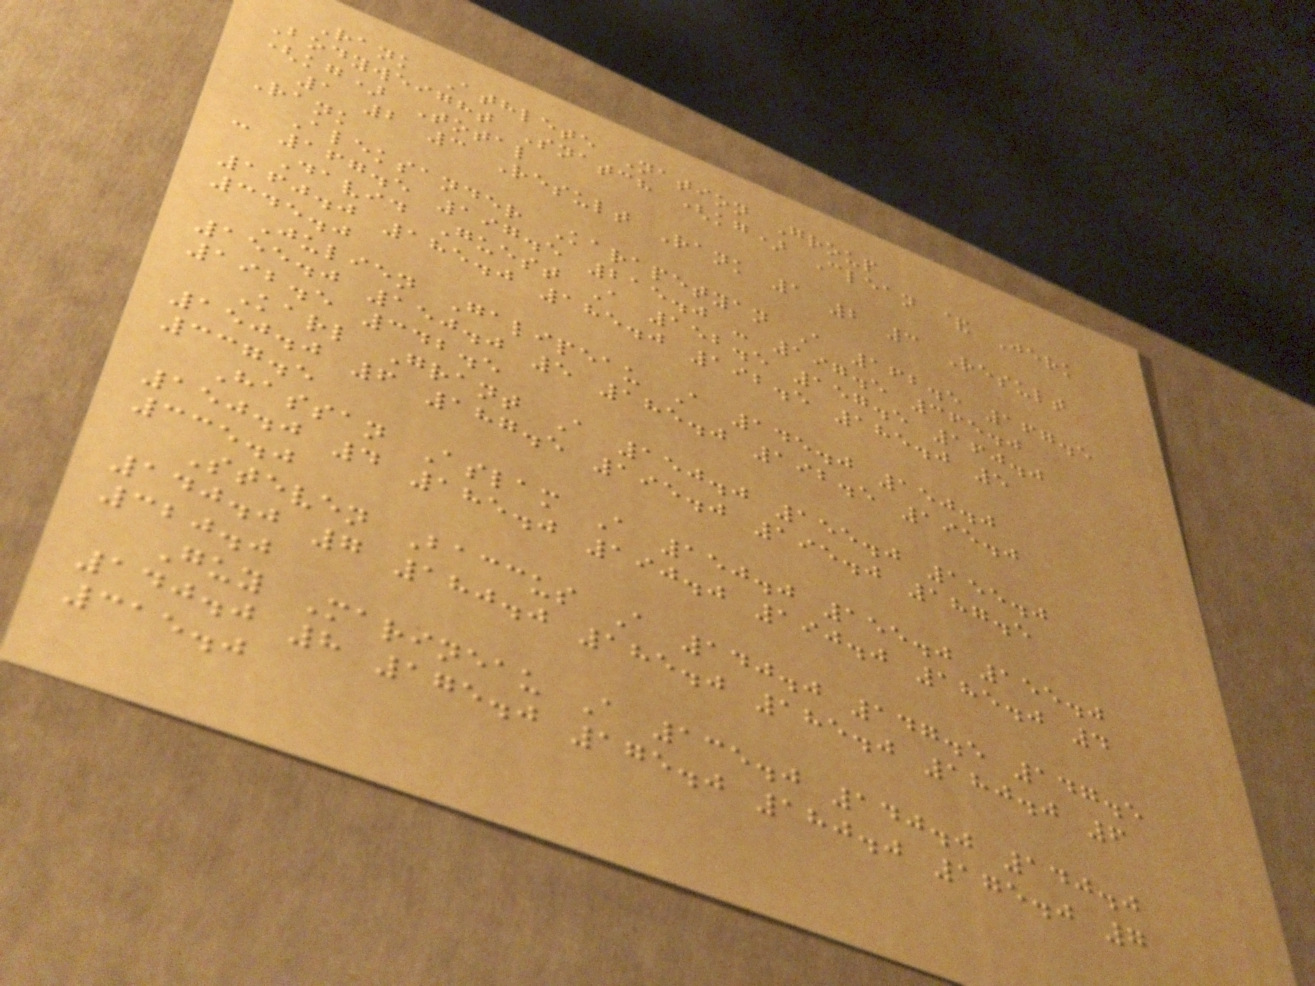Rank Athlete Nation Group
Bodyweight Snatch (kg) Clean & Jerk
(kg) Total
1 2 3 Result Rank 1 2 3 Result
Rank
Aleksander Karapetyan A 162.5 167.5
- 167.5 197.5 215.0 - 197.5 365.0
David Guest A 152.5 157.5 160.0
160.0 185.0 185.0 192.5 185.0 5
345.0
Julien Galipeau A 145.0 150.0
155.0 150.0 5 185.0 192.5 195.0
192.5 342.5
Karl Grant A 150.0 155.0 155.0
150.0 6 187.5 195.0 195.0 187.5
337.5
Hassan Aslam A 150.0 155.0 155.0
150.0 4 185.0 190.0 190.0 185.0 4
335.0
Steven Baccus A 140.0 147.5 147.5
140.0 7 180.0 185.0 185.0 180.0 6
320.0
Guy Marineau A 135.0 140.0 140.0
140.0 8 175.0 175.0 180.0 175.0 7
315.0
